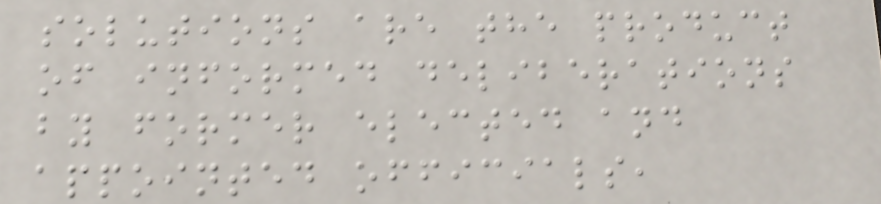solutions are the product
of informed deliberations
by former elected and
appointed officials,
